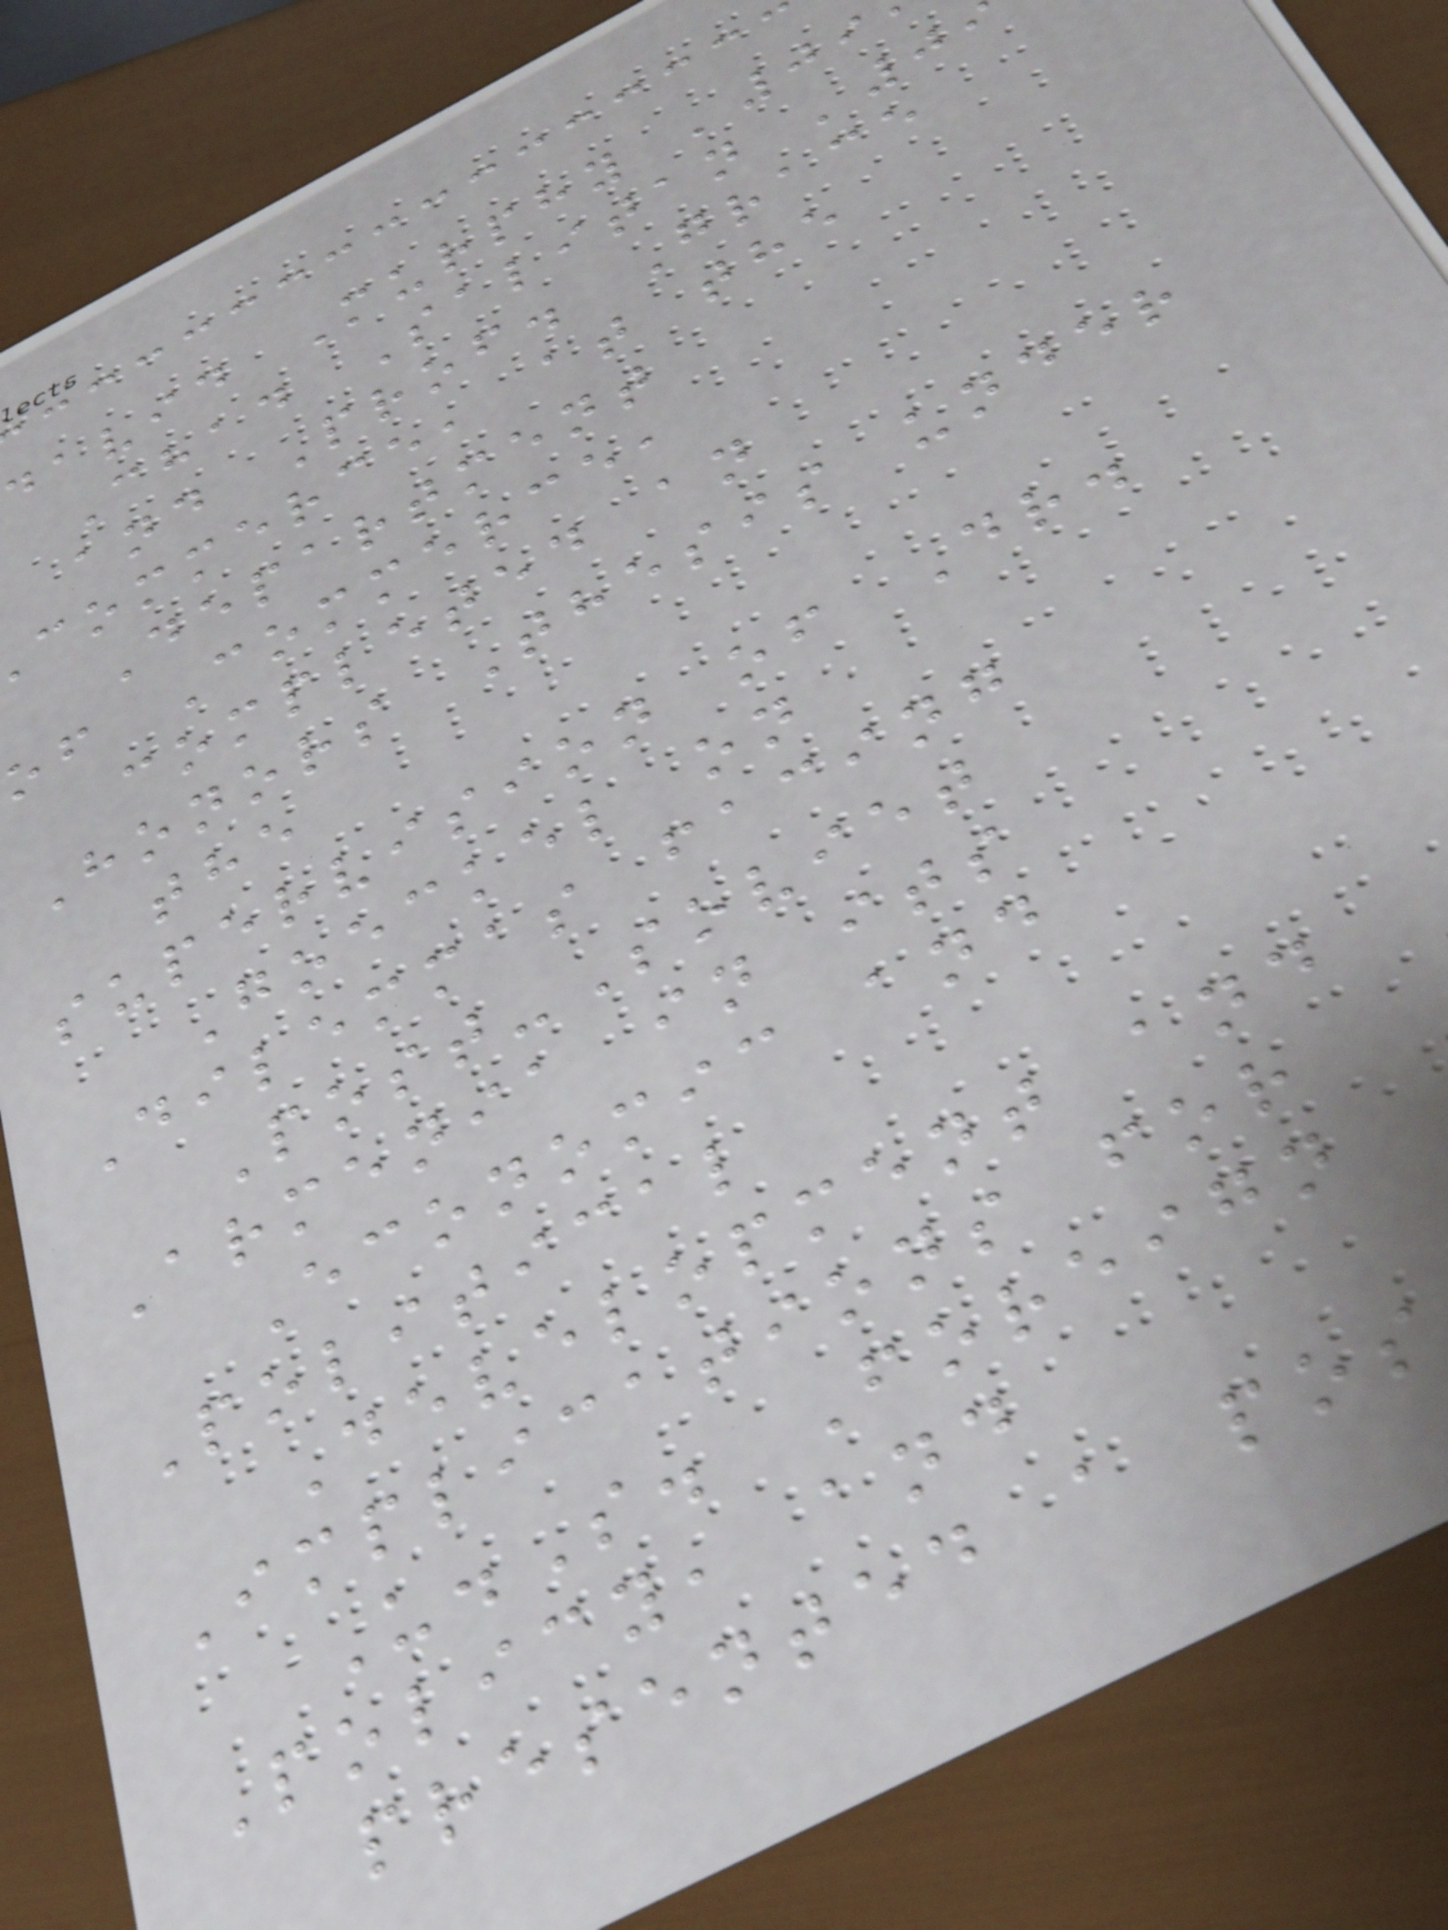david Murphy '09
Chad Salitan '0
and Prof. Grace
commerce, at the
Department
of Commerce,
completed an
Honors Thesis under
the
supervision of Dr.
Goeckel on
Dilemmas facing
Post-Soviet
Armenia in its
Economic and
Political
Development and
Implications for
U.S. Foreign
Policy, and
presented a pos
